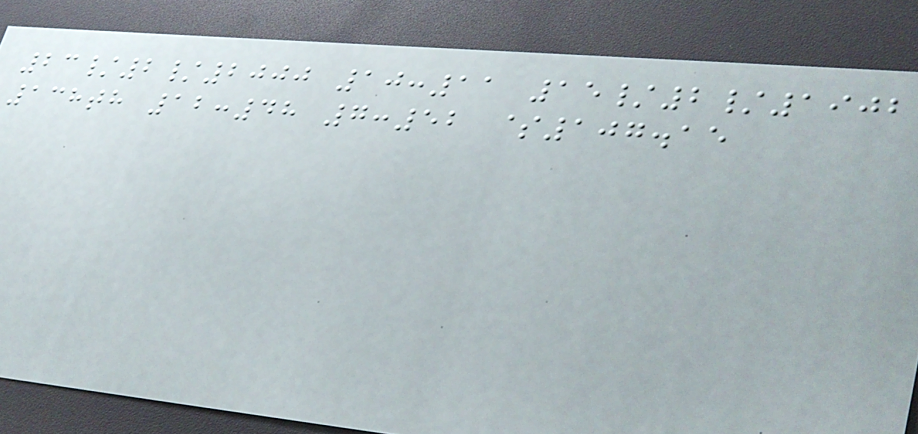23/2/2000 10:11 15/2/1902
138th 12:48 7:52 $107.15
